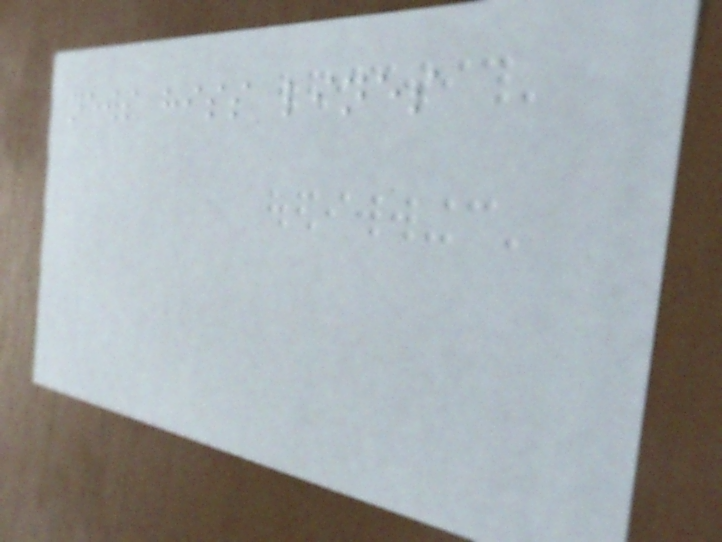news hiss lines
